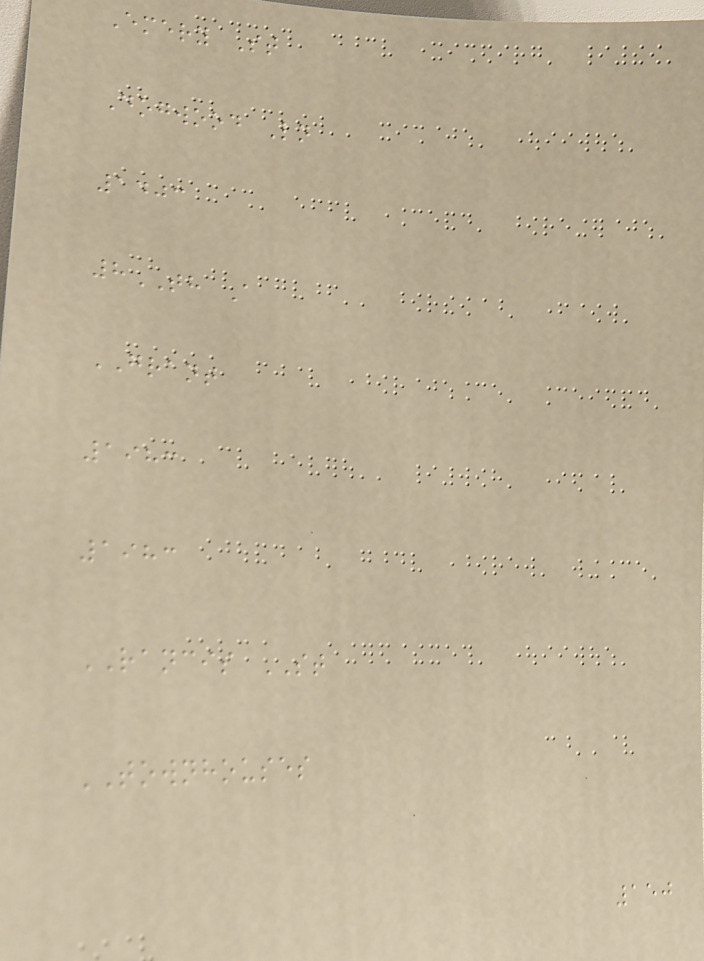Emery St
Dogwood Ln
1403
8TH A
GRANT
1983
1983
RANCIS ST
TOWNHOUSES
150
